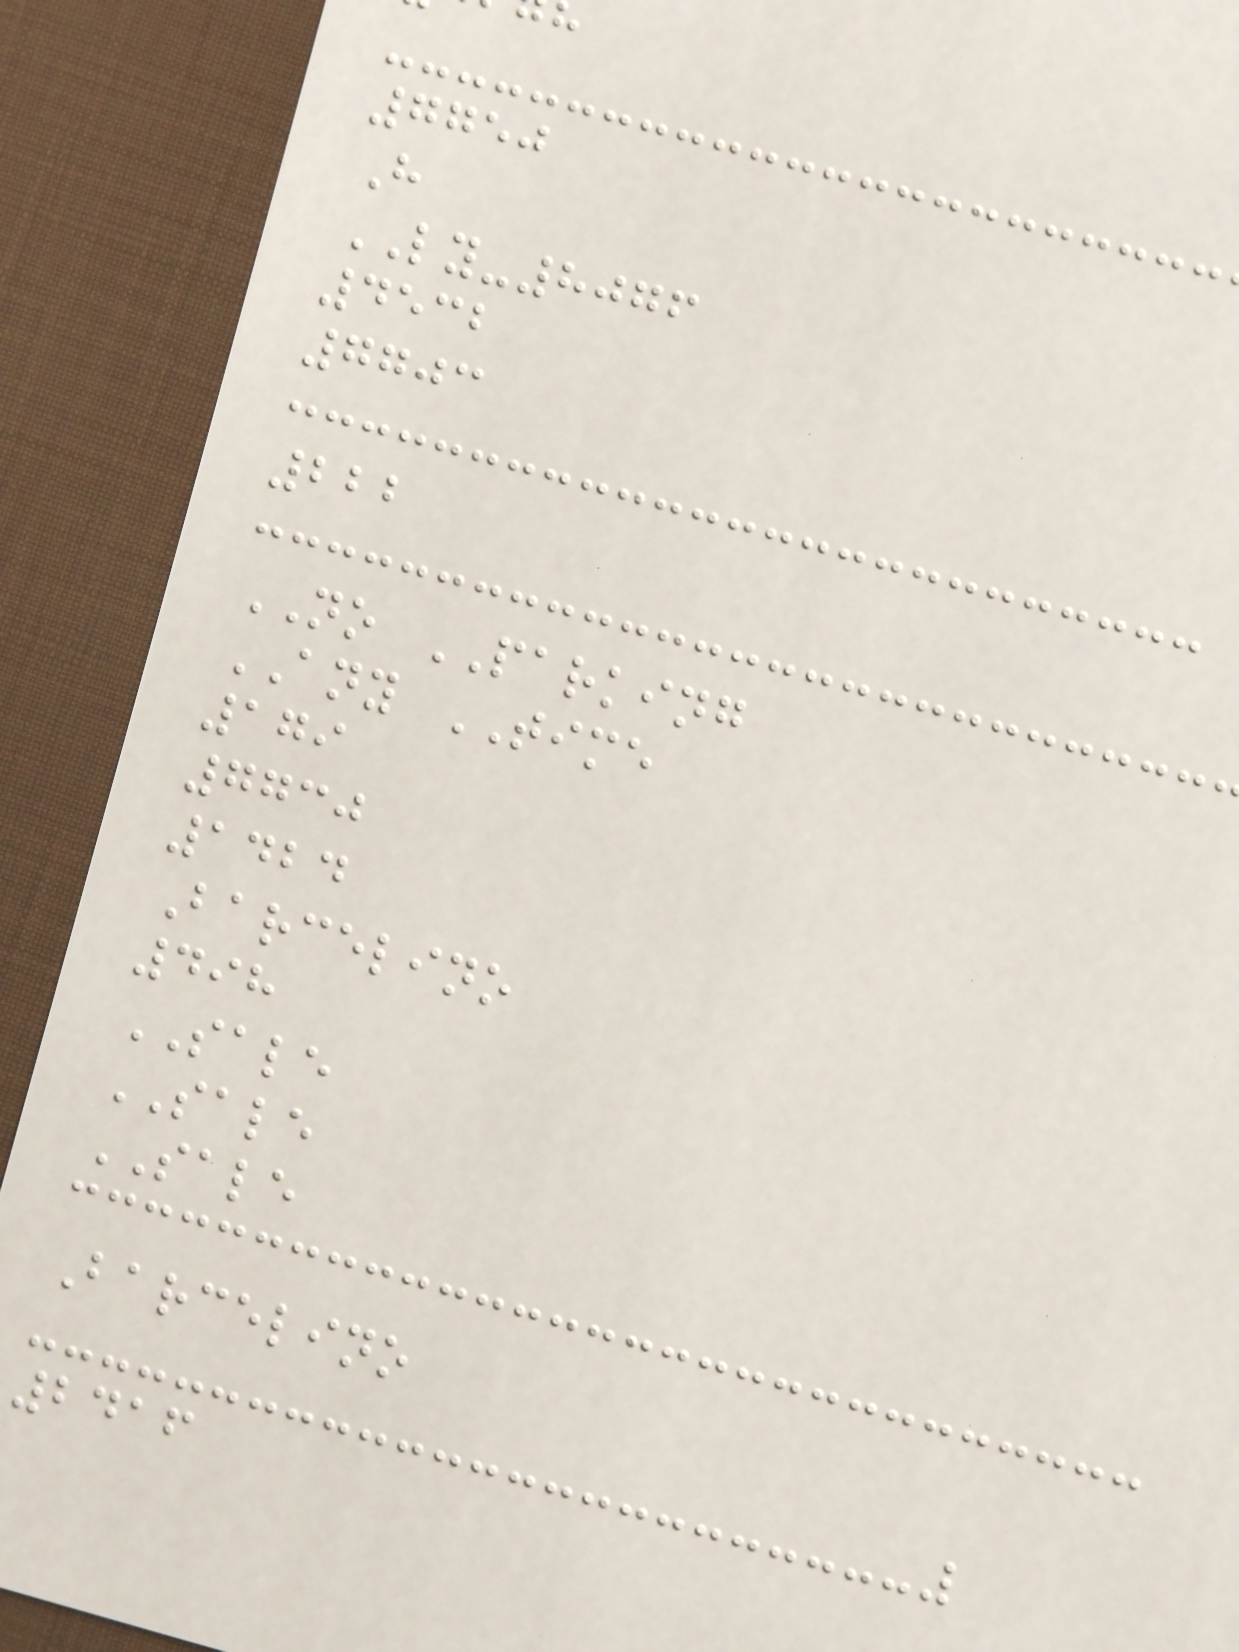7750
H
LY-8076
4532
7703
222
NO PARKING
ANY TIME
179
7730
1424
Barcelino
498
SALE
SALE
SALE
Barcelino
2416
